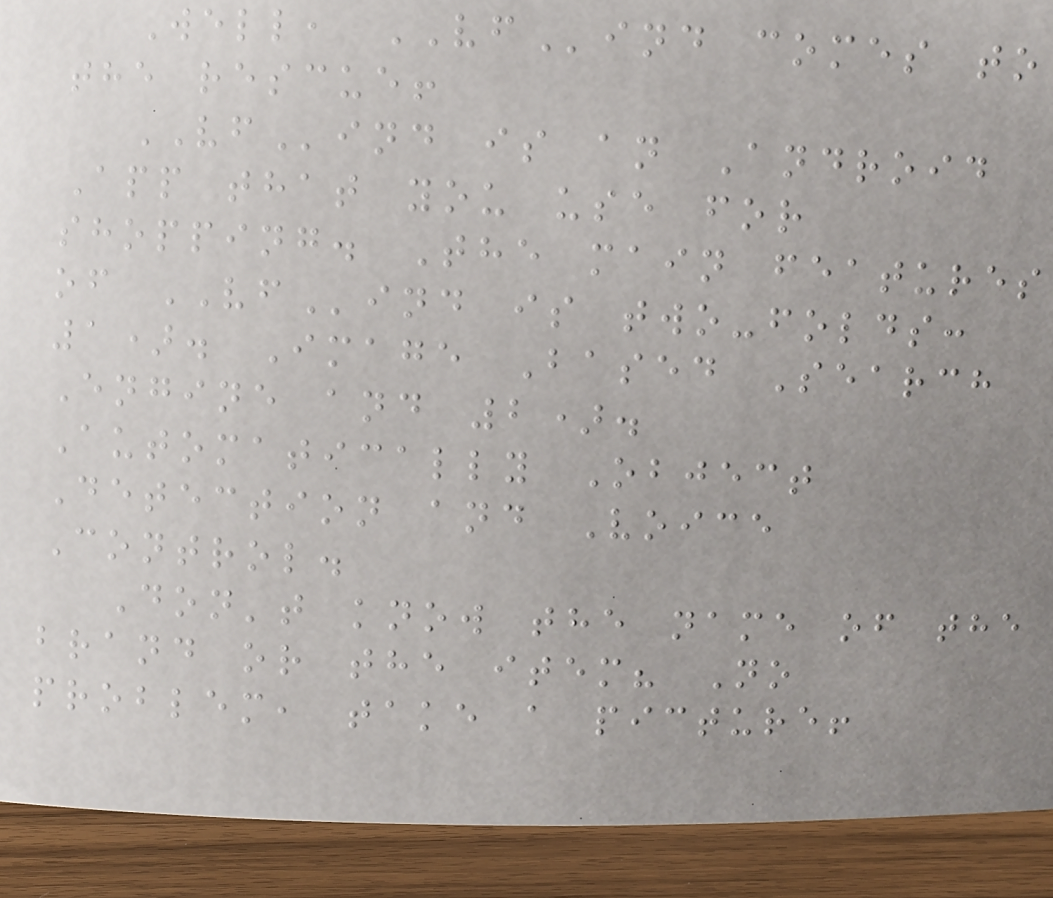Well, VFind comes to
the rescue!
VFind is an Android
App that you use for
shopping. The main features
of VFind is two-folds:
1). Image Based Search
Engine and 2).
Automatically Object
Detection and Voice
Control.
Don't know the name of the
brand or the item? No
problem, take a picture!
